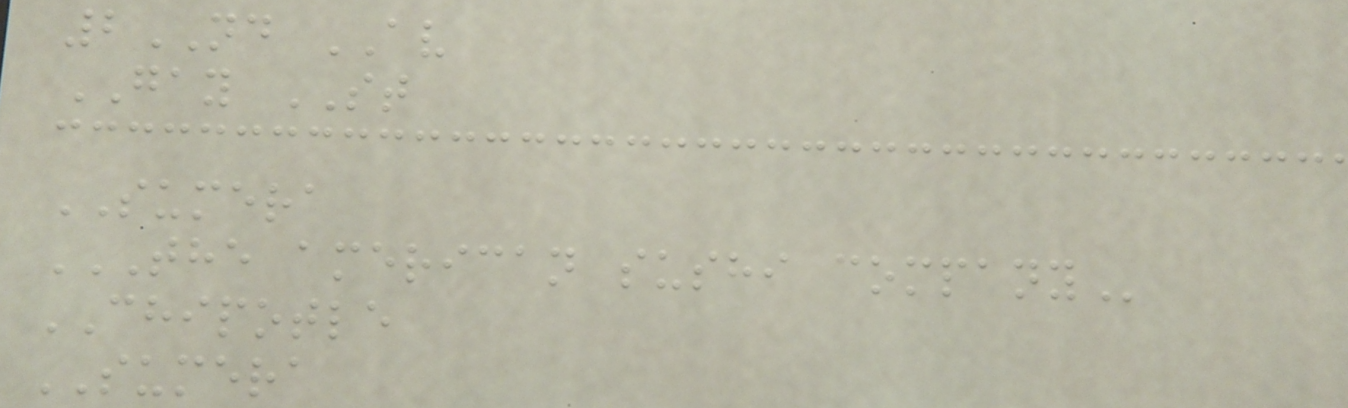2ND AV
GAY ST
SUMERA
THE AMERICAN SUSHI COMPANY
CHIPOTLE
SUMERA
